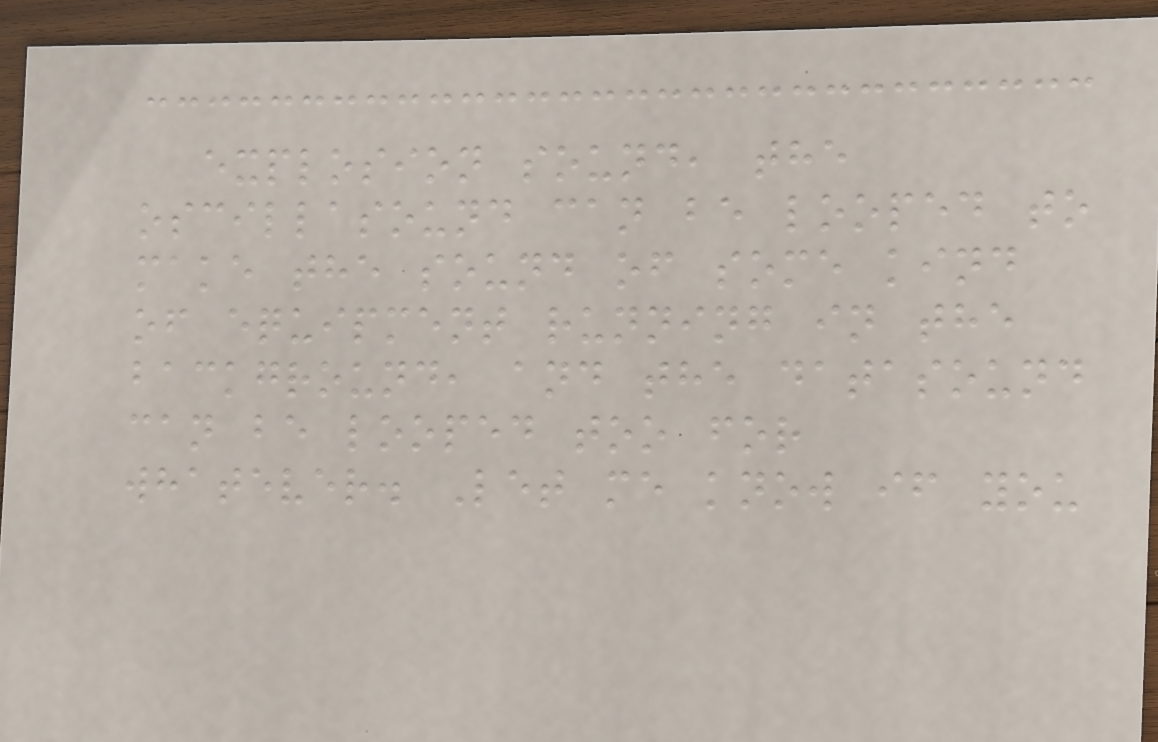explosion sound, the
oscillasound can be looped to
make the sound of some kind
of equipment running in the
background, and the datasound
can be looped too for
whatever. Let me know if you
